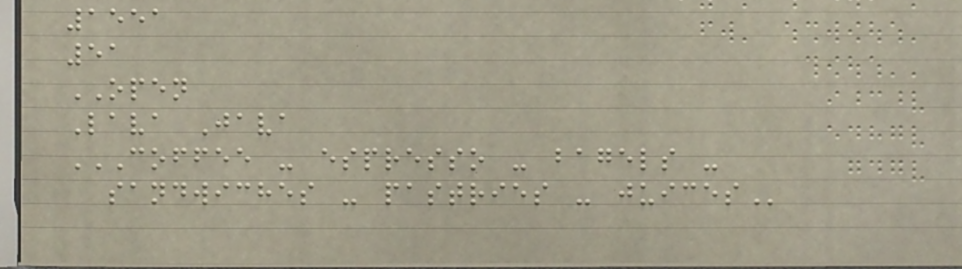1551
51
OPEN
Lava Java
COFFEE - ESPRESSO - BAGELS -
SANDWICHES - PASTRIES - JUICES
